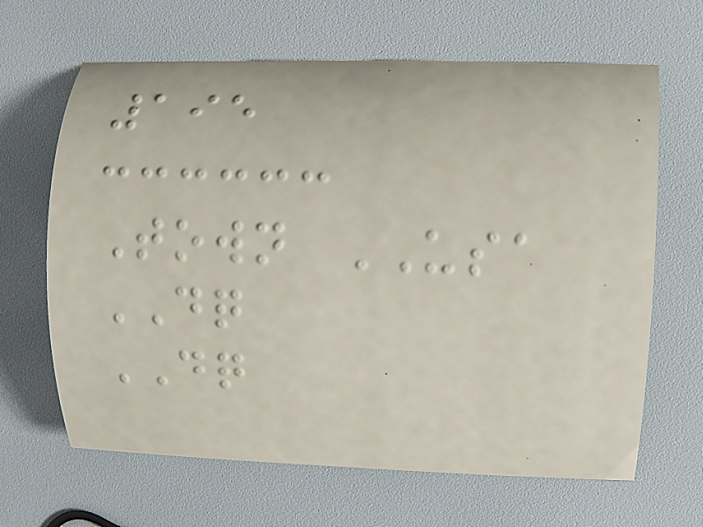195
Town USA
DQ
DQ
